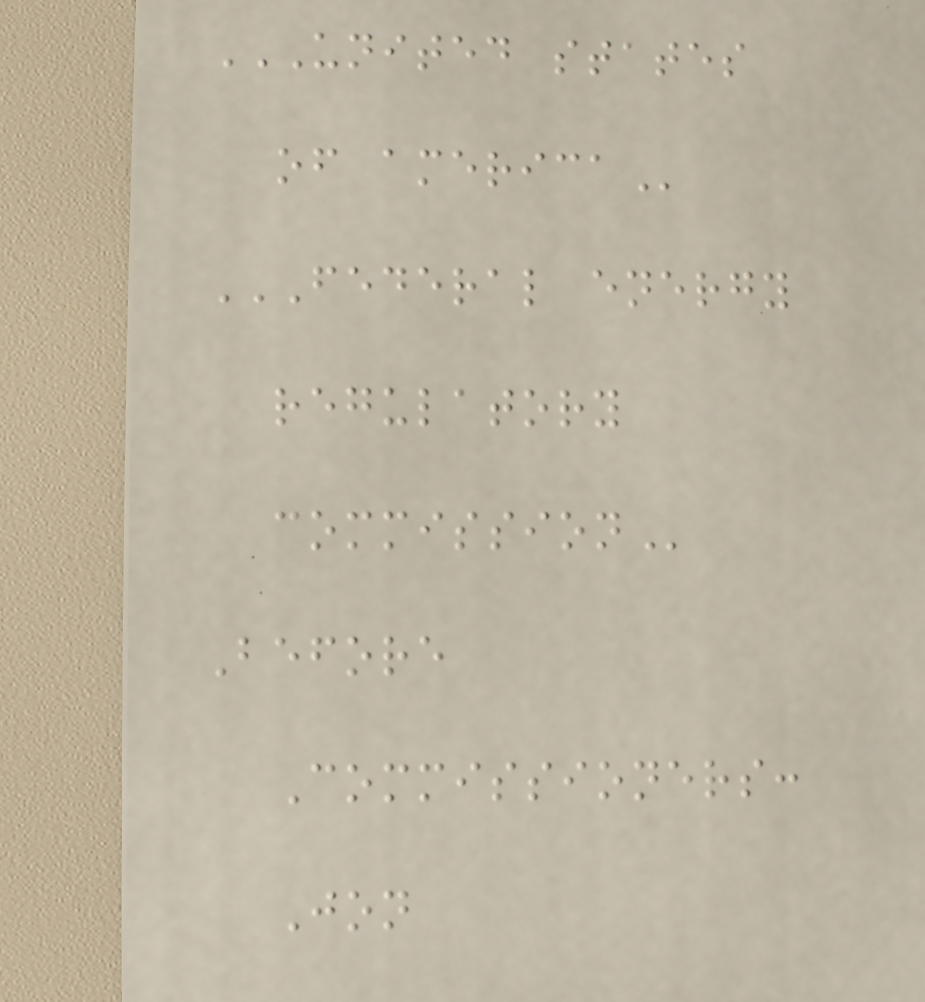UNITED STATES
OF AMERICA
FEDERAL ENERGY
REGULATORY
COMMISSION
Before
Commissioners:
Jon
